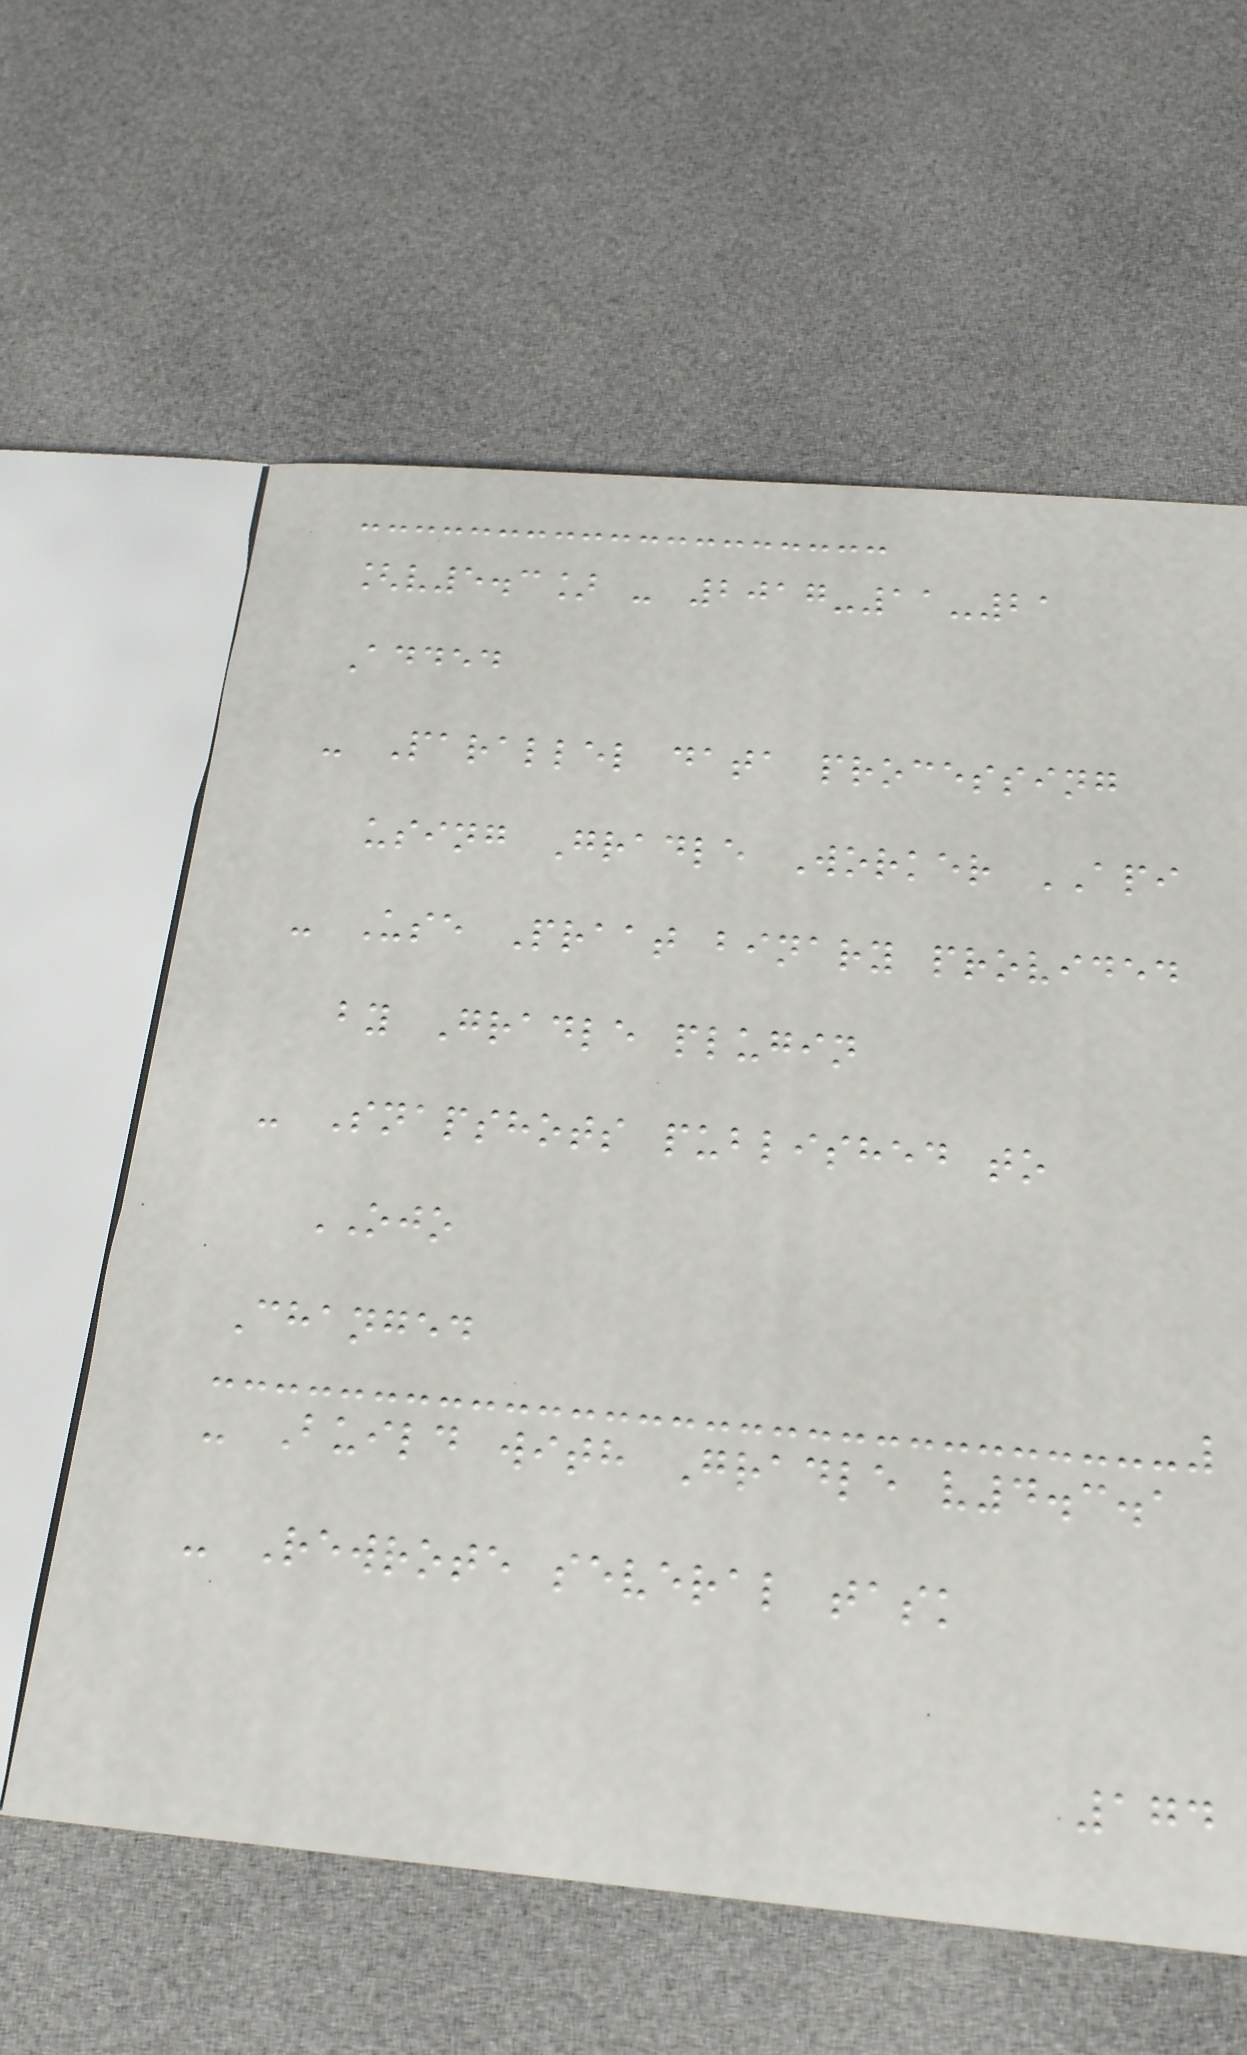[v5.3] - 2017-11-21
Added
- Parallel data processing
using Gradle Worker API
- Use Praat binary provided
by Gradle plugin
- Snapshots published to
OJO
Changed
- Build with Gradle v4.3.1
- Rewrote several task
174
